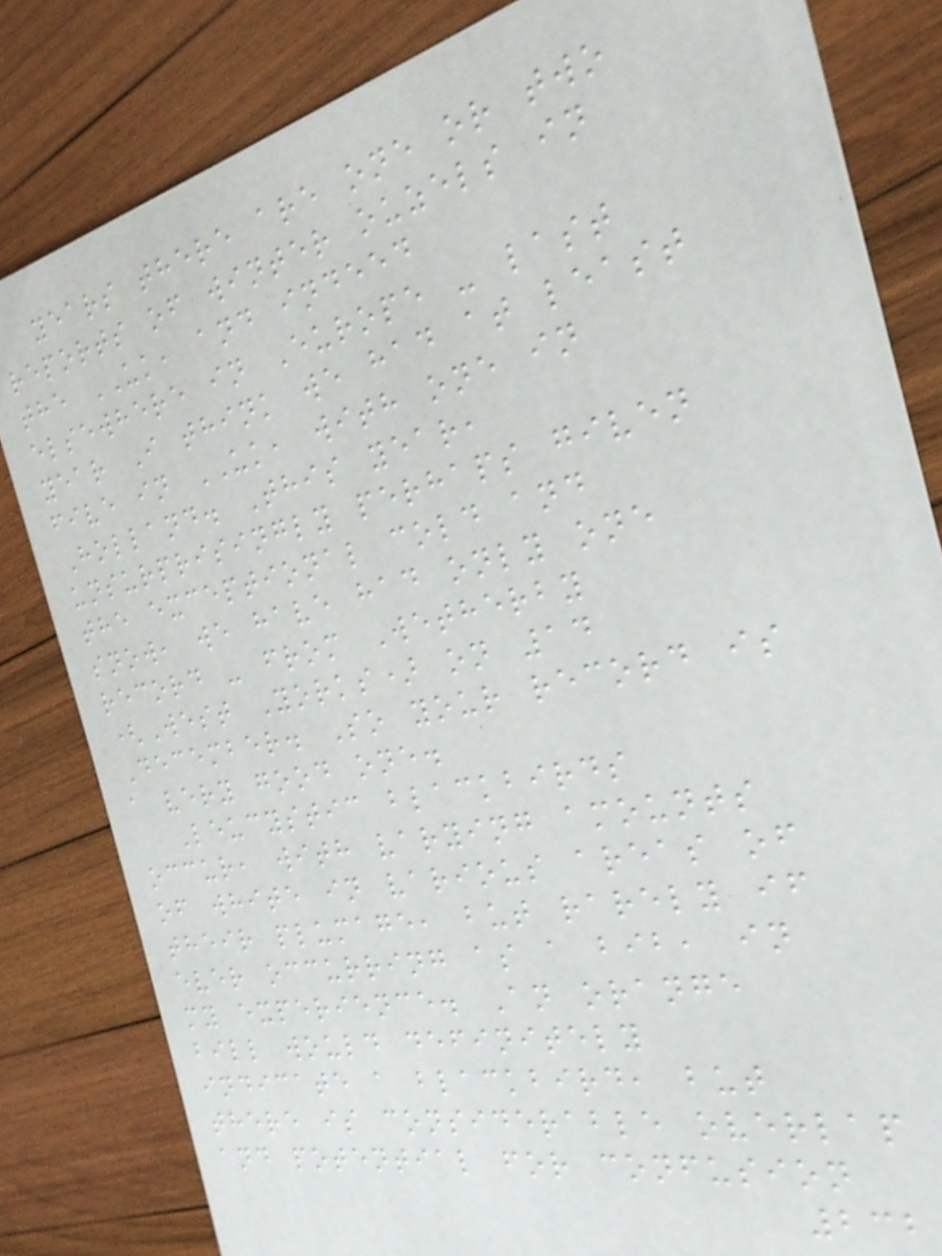years there are one or two
reports of winter ouzels in
the UK, and indeed
elsewhere in Europe - last
year I think we had at least
five in UK, with one in
Holland. This year,
unsurprisingly perhaps given
the exceptional cold and
snow, we have had only one
record - from Wetherby
(West Yorks) on 14
December. So your record is
a very good one.
Leucystic blackbirds
occur, with varying amounts
of white in various areas of
their plumage, but rarely if
ever occurring as a bib, in
my experience. An orange
bill would definitely
indicate a blackbird, but
there is considerable overlap
and potential for confusion
232
